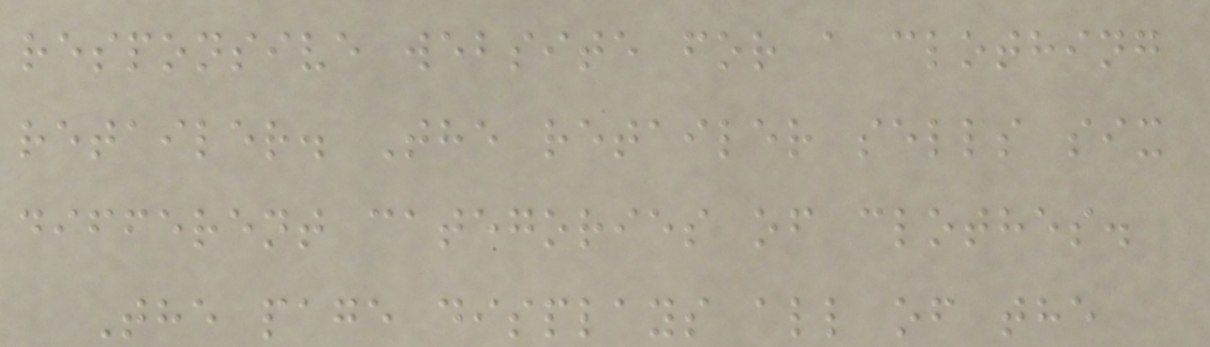responsive website for a clothing
retailer. The retailer sells six
different categories of clothes.
The page displays all of the
